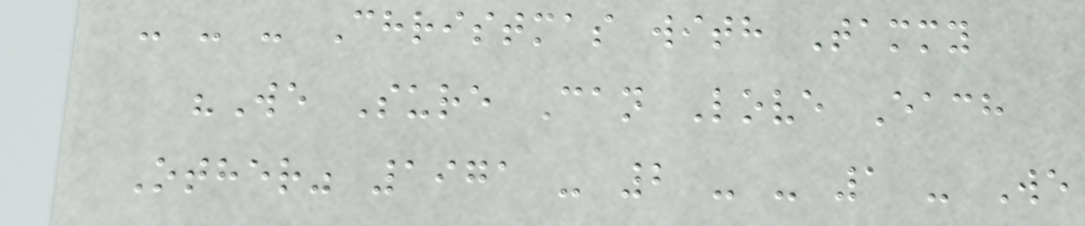- - - Christmas with Tammy
"We Sure Can Love Each
Other" 1971 - 2 - - 1 - We
